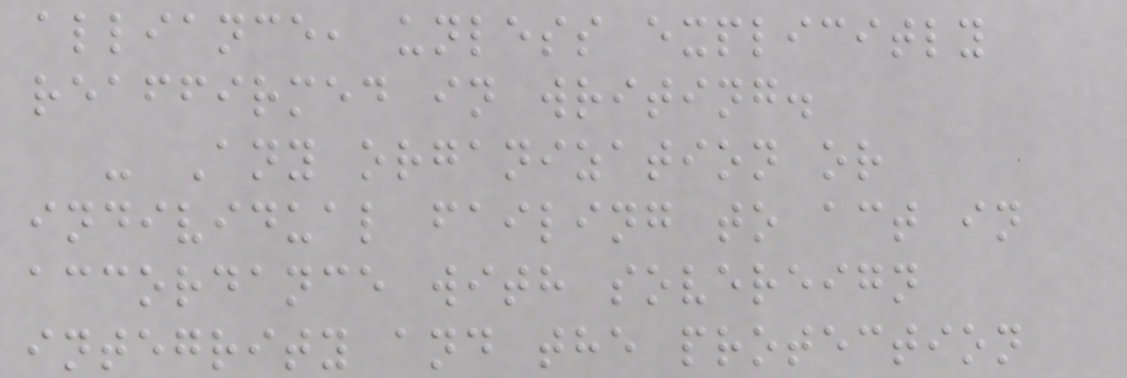alliance, unless explicitly
reaffirmed in writing.
- Any organization or
individual failing to act in
accordance with sovereign
integrity and the protection
